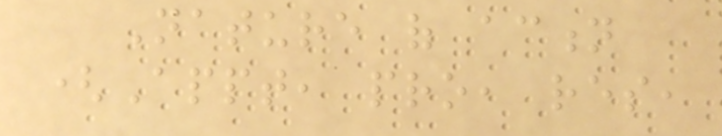Nature of action
(Appt, pro, res,
